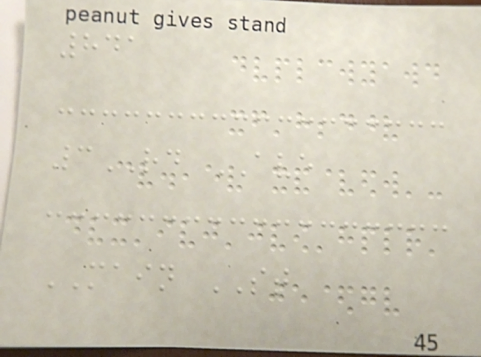841
3RD AVE
MAIN ST
